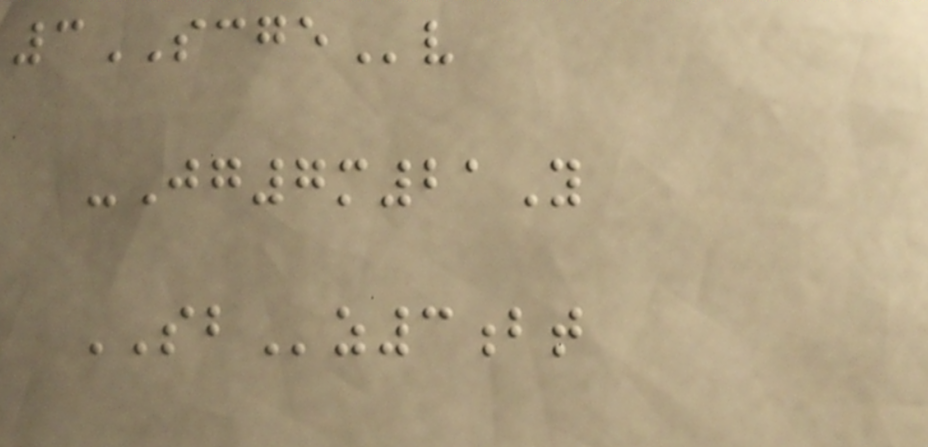3SCGEv
-Jg7m21Y
SBz3bt
